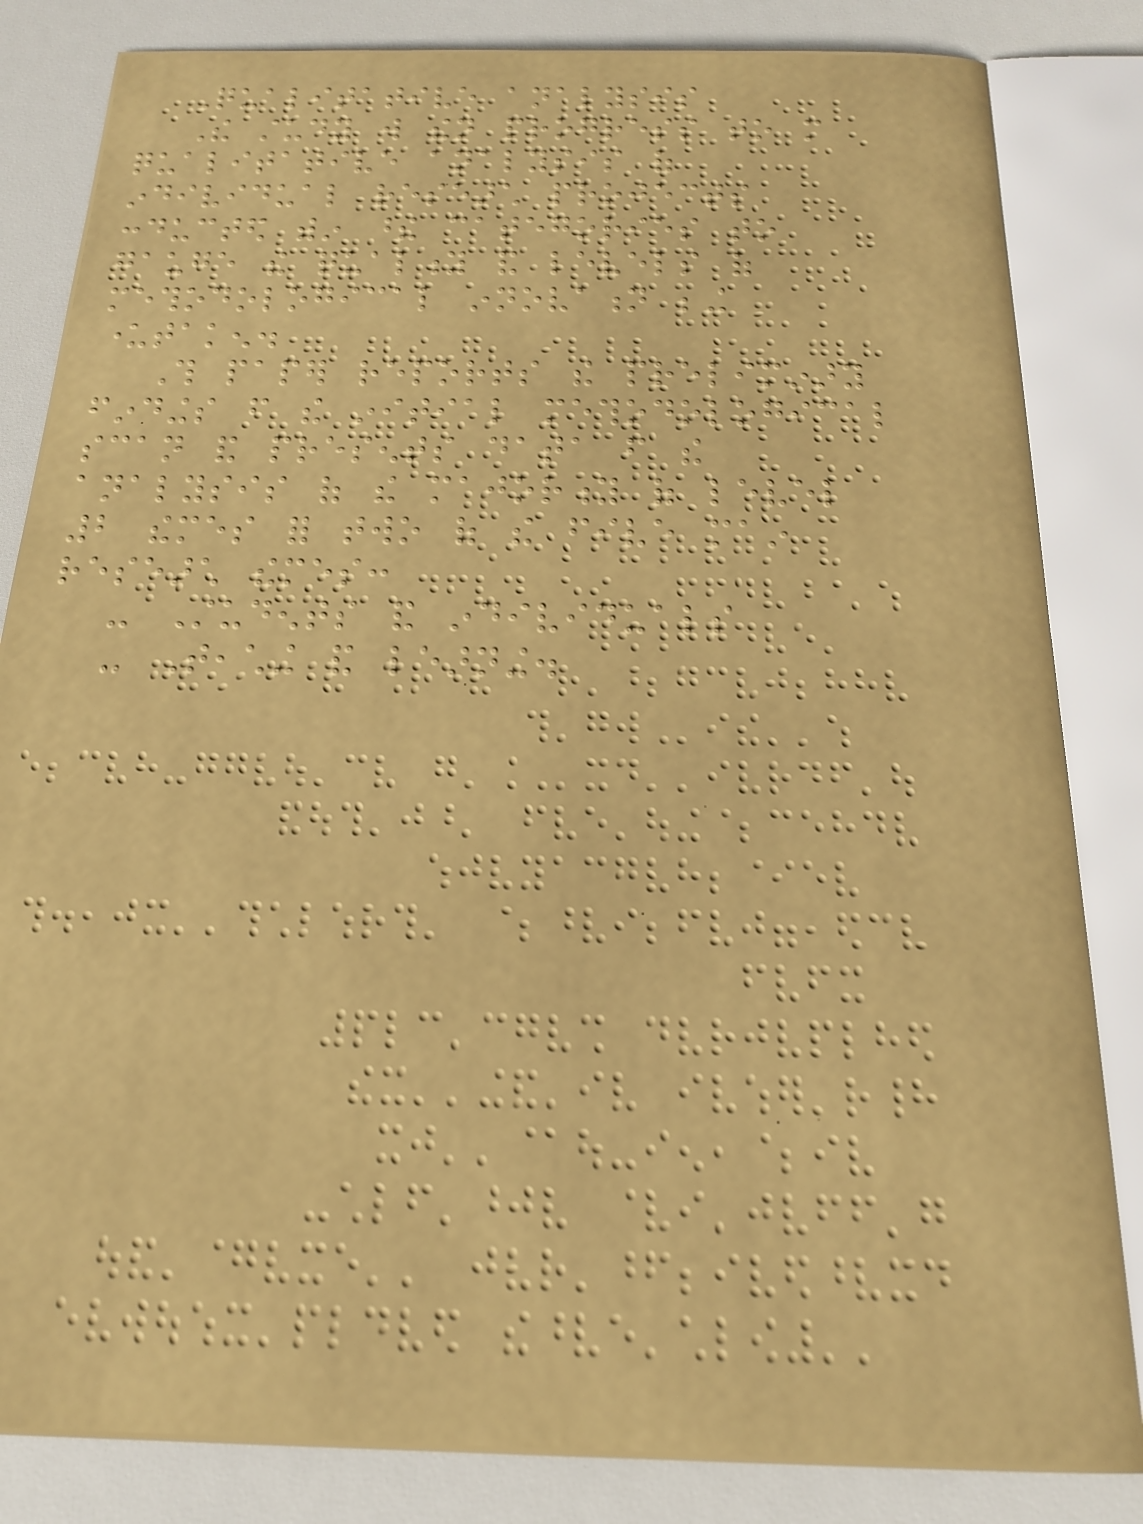Qualitative analysis
The study will then progress to more
qualitative analysis of
individual research projects
conducted within these categories to
gauge the quality and levels of
methodological innovation being
undertaken.
This paper reports the preliminary
findings from the initial methodological
scan and presents data from the
analysis of the majority of level
2 themes for two of the five main
research themes:
- Students and individuals
- Teaching and learning.
